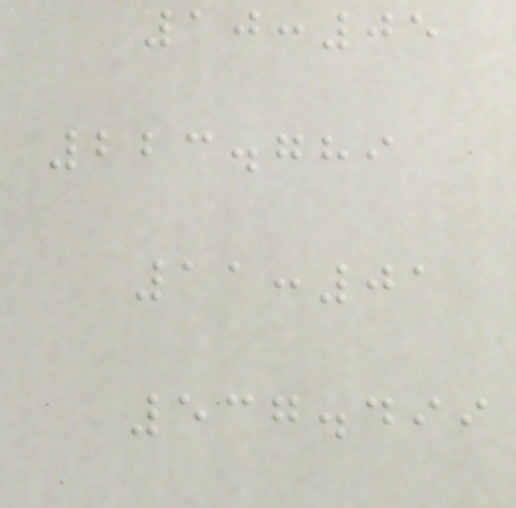10:05
223.789
11:01
537.499
